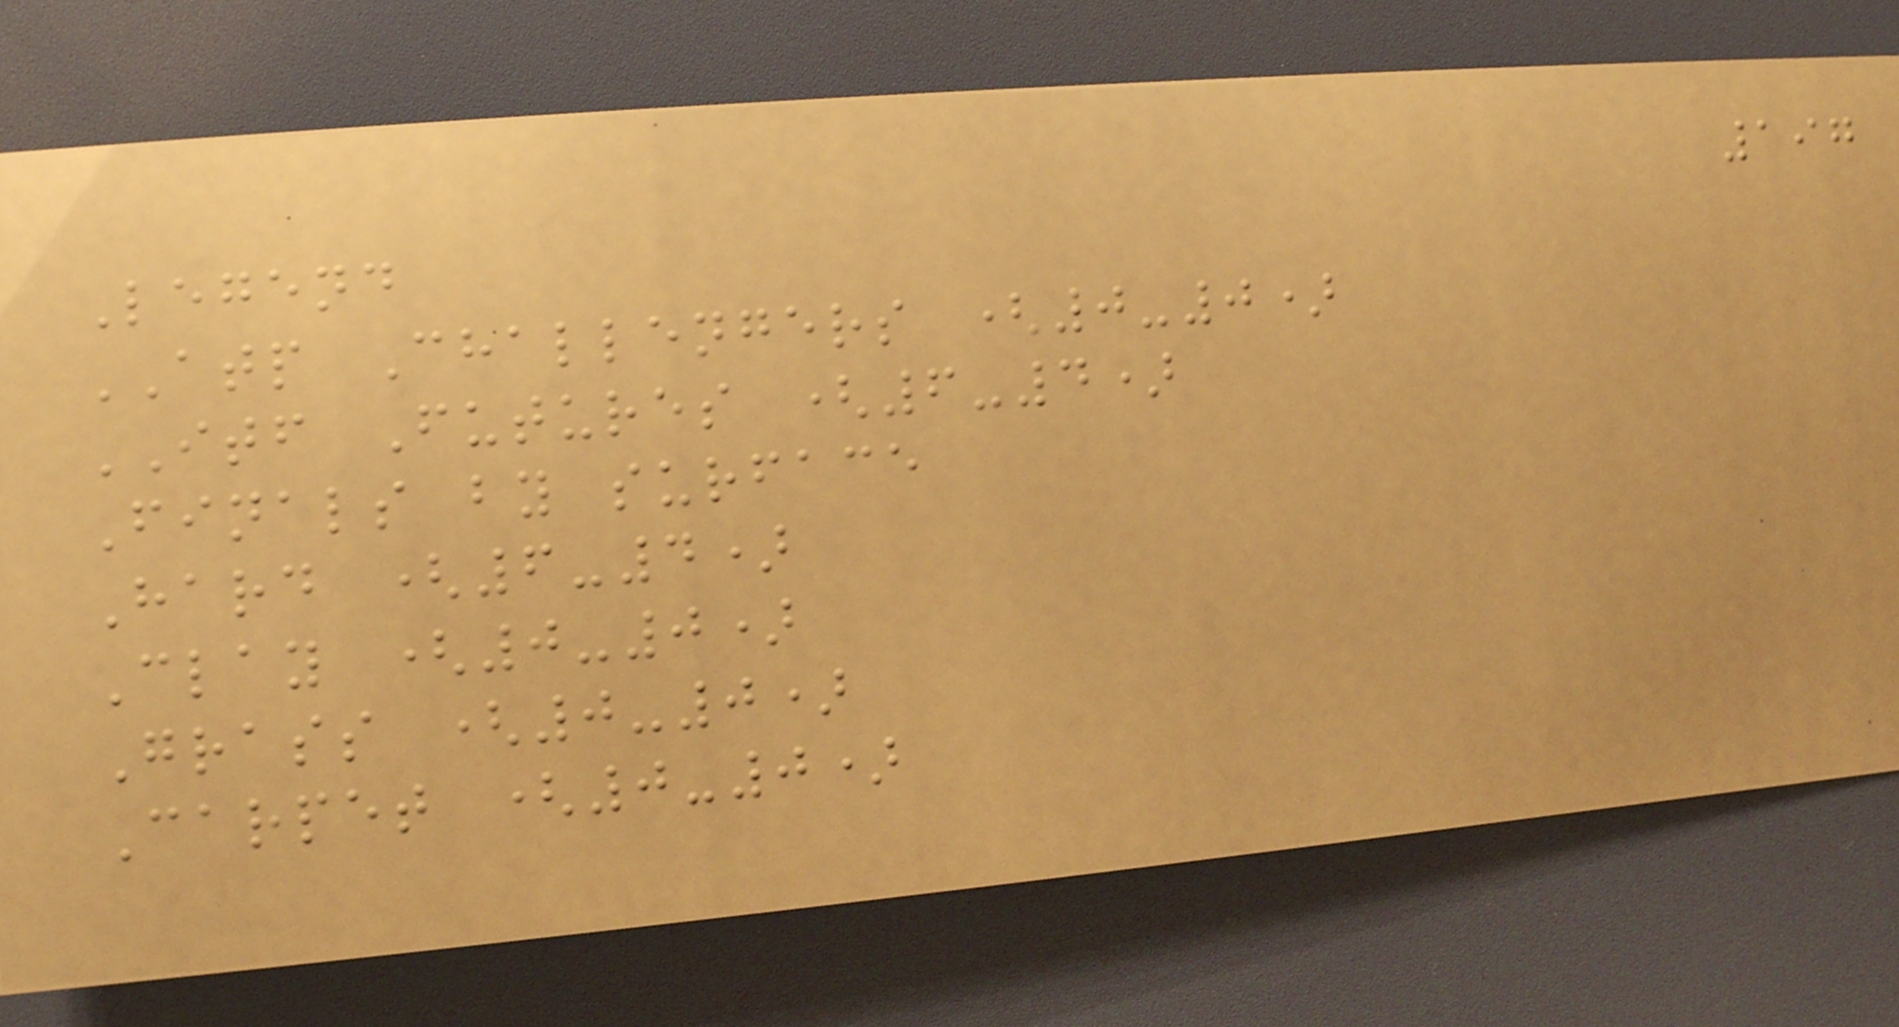197
Legend
ATP Challengers (0-0)
ITF Futures (6-4)
Finals by surface
Hard (6-4)
Clay (0-0)
Grass (0-0)
Carpet (0-0)
